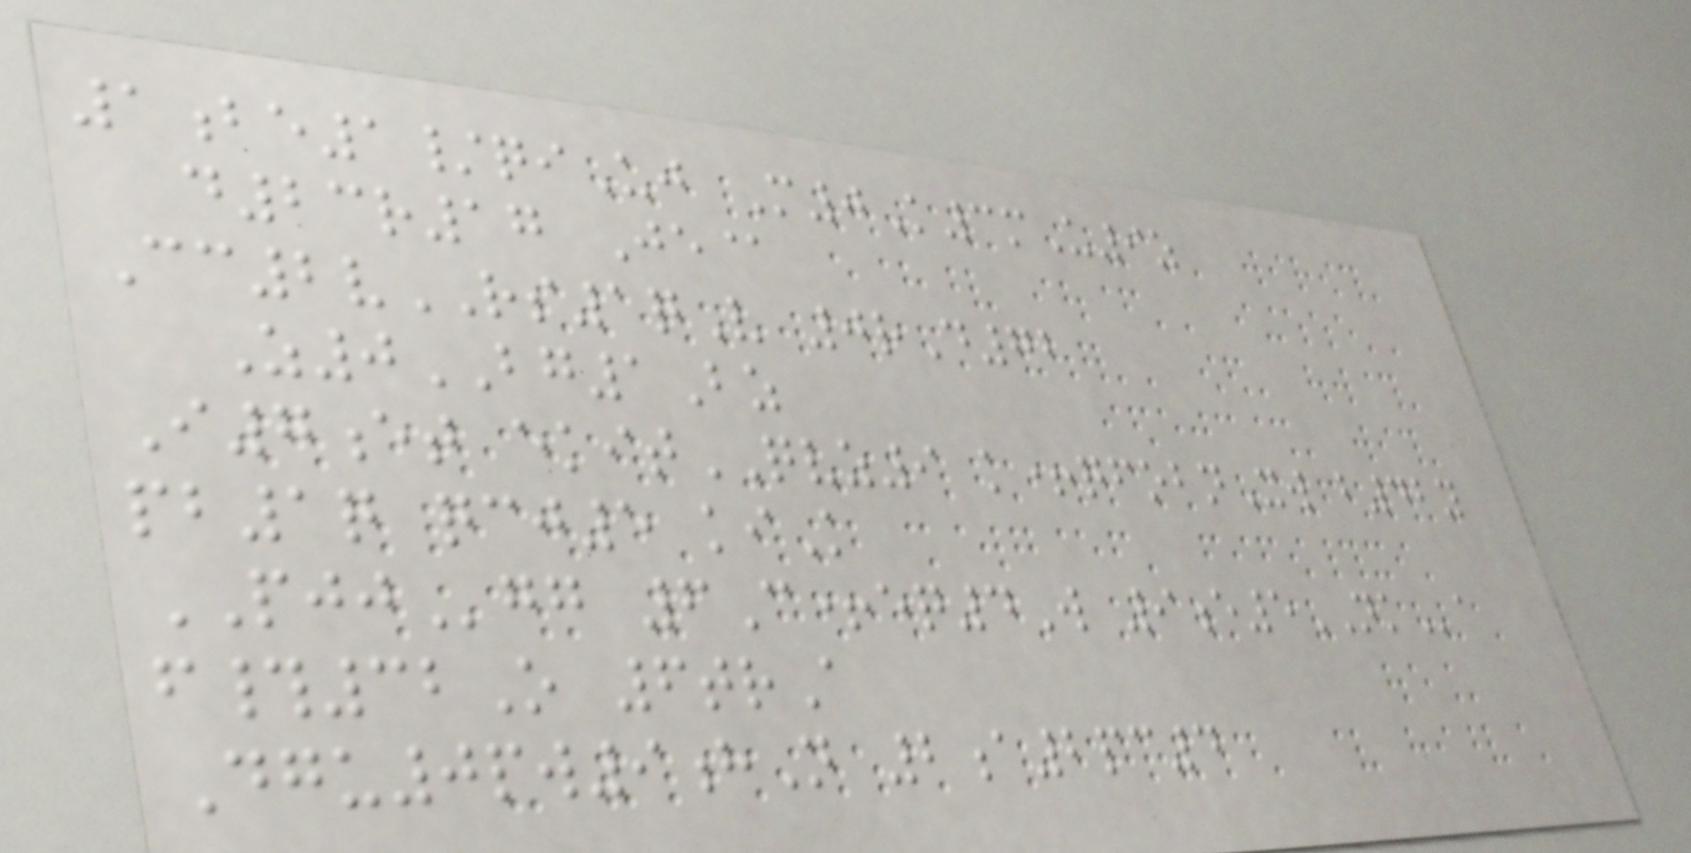1be1/qiUj M0K3mU9z
d23r17 Je@
Cc2vRS1qV 0rD72
Z0BG1Bz
I7et ekitQVZ9 k+qfobnXw b42y
pb1q qcj5 kiK
PJJgg 6C+eq4W 9e5NKa
f#32O 6trA
Dgu0pw9hN 2a2pc4
